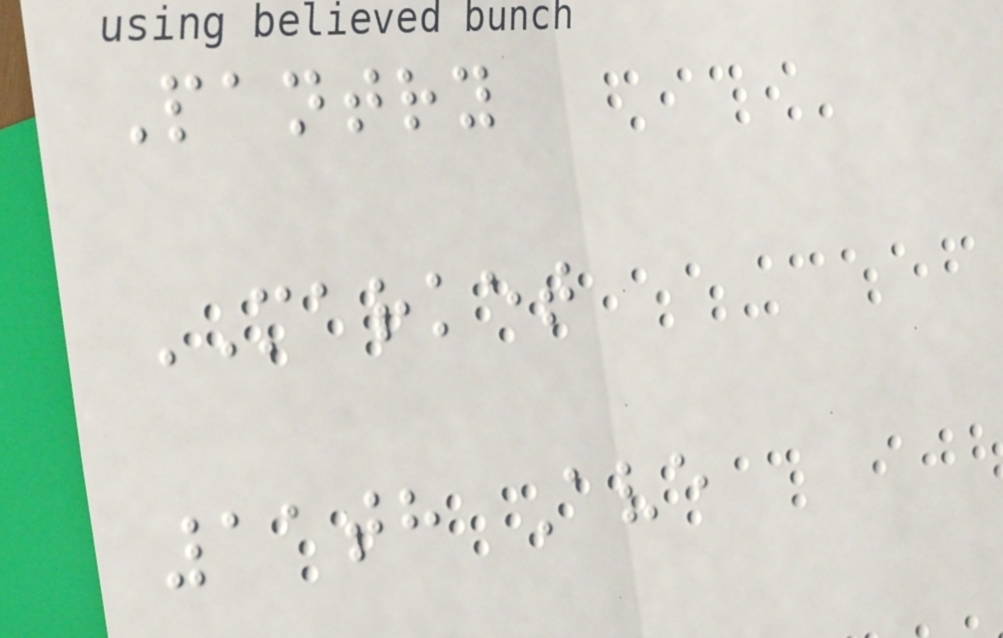Pantry
MARKET
11th Ave
